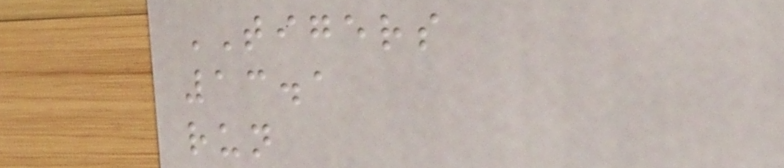TIGERS
13.1
run
